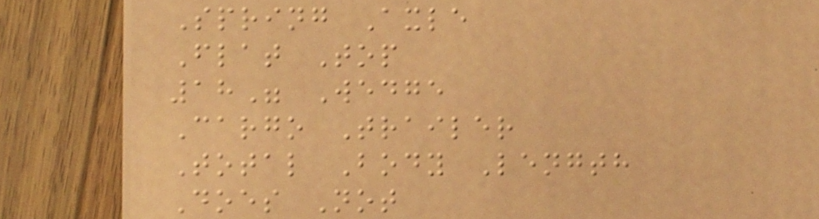Spring Axle
Flat Top
18" Wedge
Cargo Trailer
Total Body Length
Does Not
